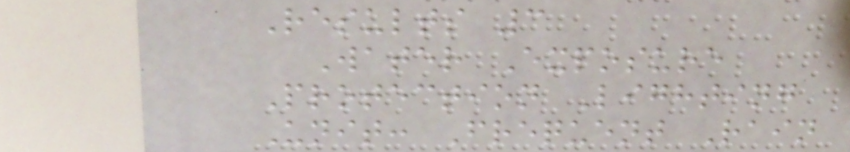Results 3
Water Exposure
Protection Lighting
Unit: Frequent Rain
